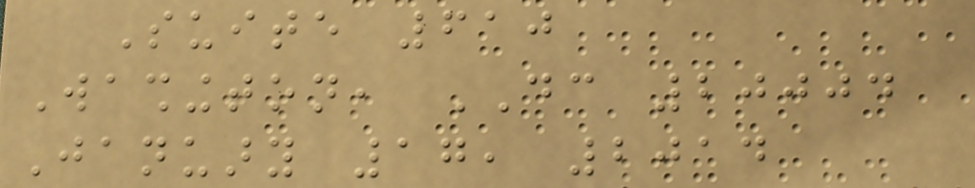Suite 610
Washington, DC 20004
January 17, 2014
